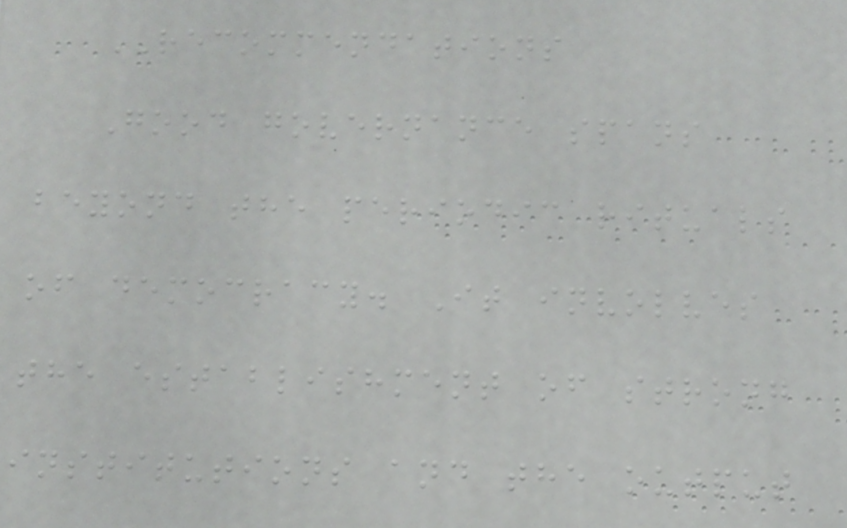RECOMMENDATIONS
Good governance spans
beyond the periodic rituals
of democracy. It involves
the establishment of strong
institutions and the output
